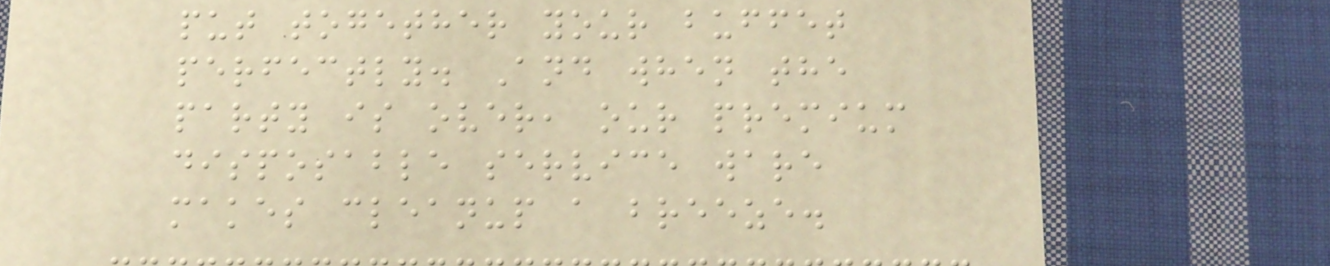put together your buffet
perfectly. And when the
party is over, our premium
disposable service ware
makes cleanup a breeze.
